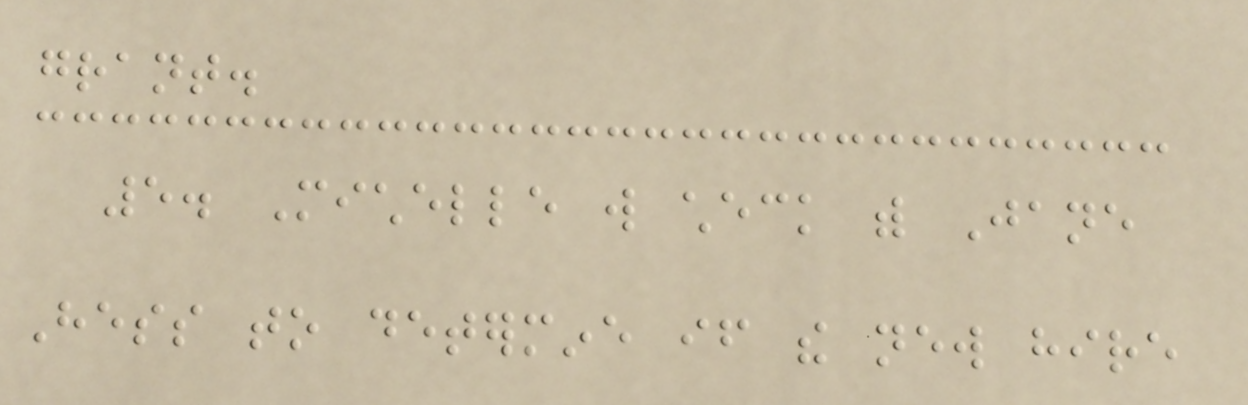grant.
5. Michelle will check with Jane
Hess to determine if the new hire
